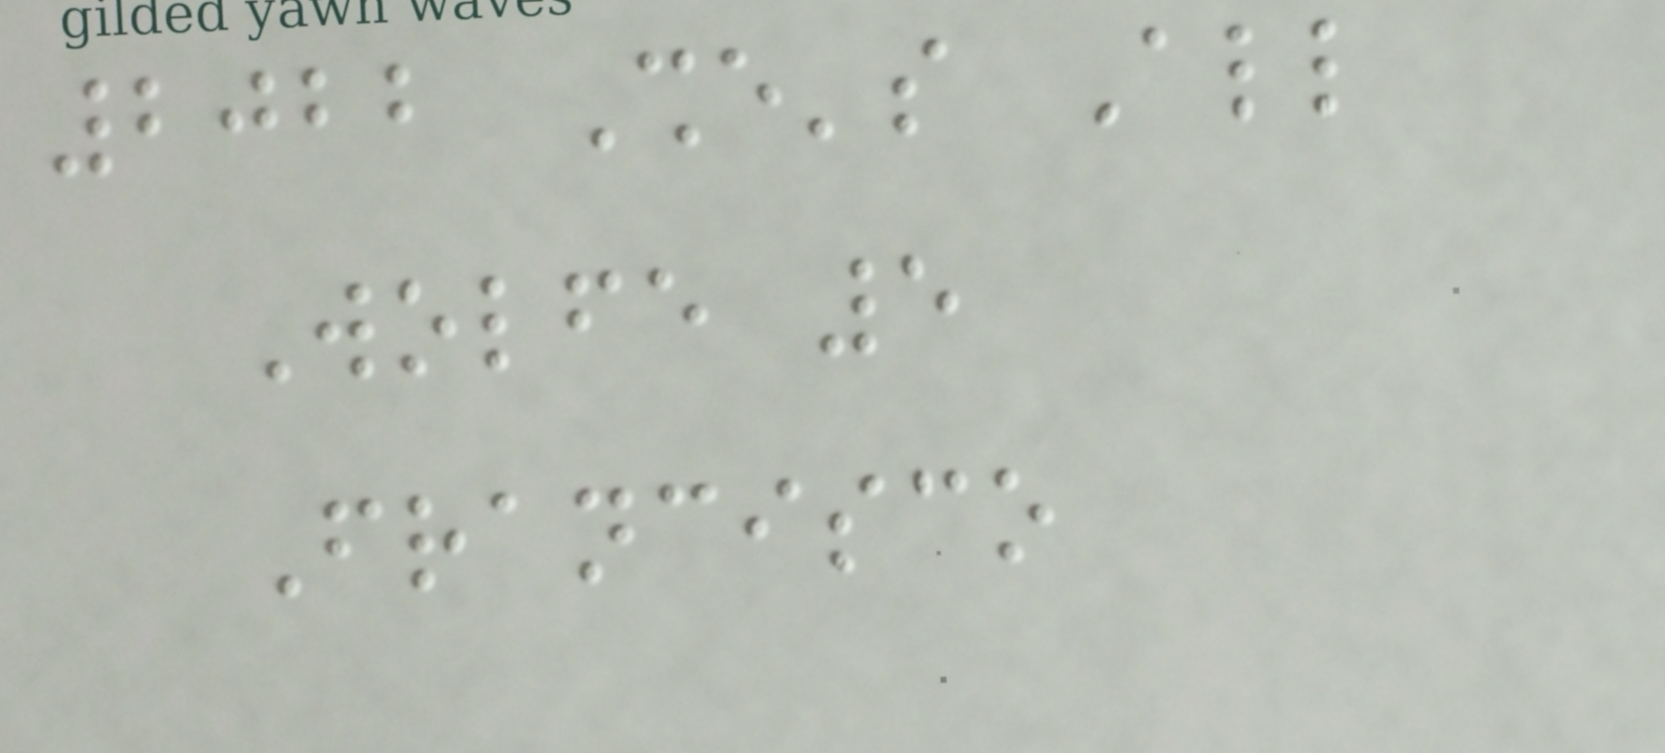2022 She's All
Wolfe 5
Francisco
